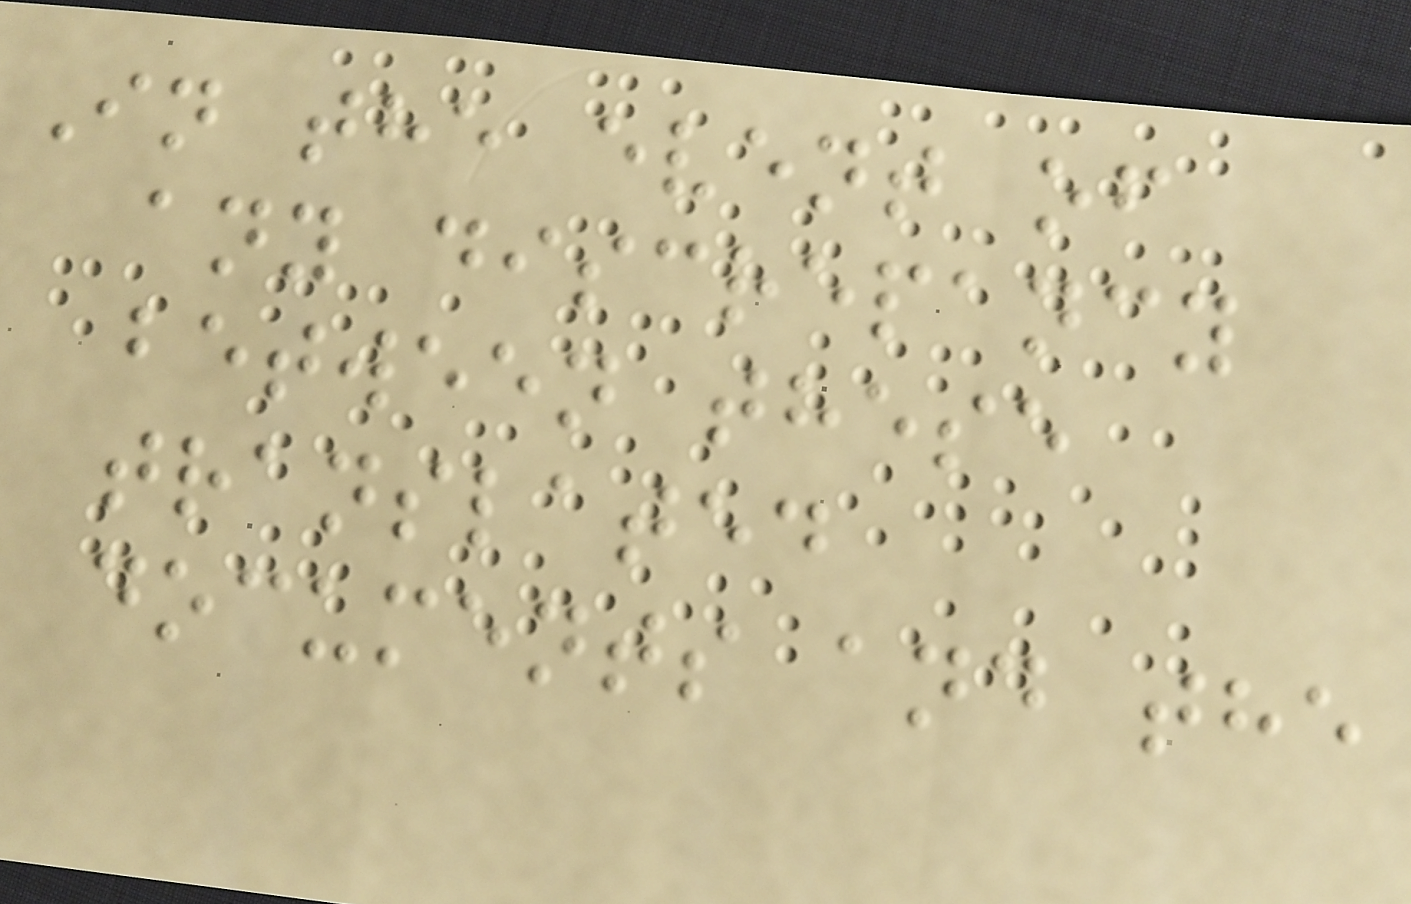In the event of
any discrepancy
between these
translated
documents and the
